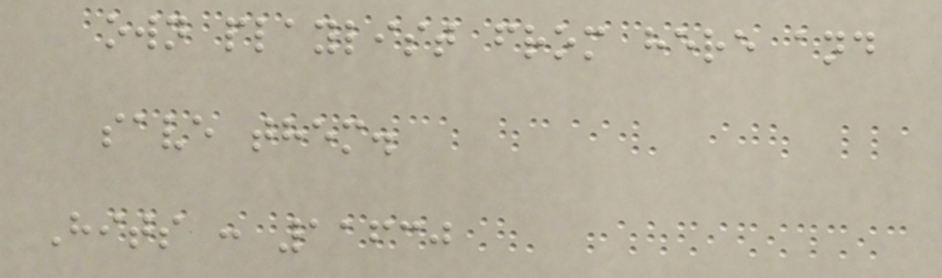own playlist from here and
save them.
Hits : 11630
